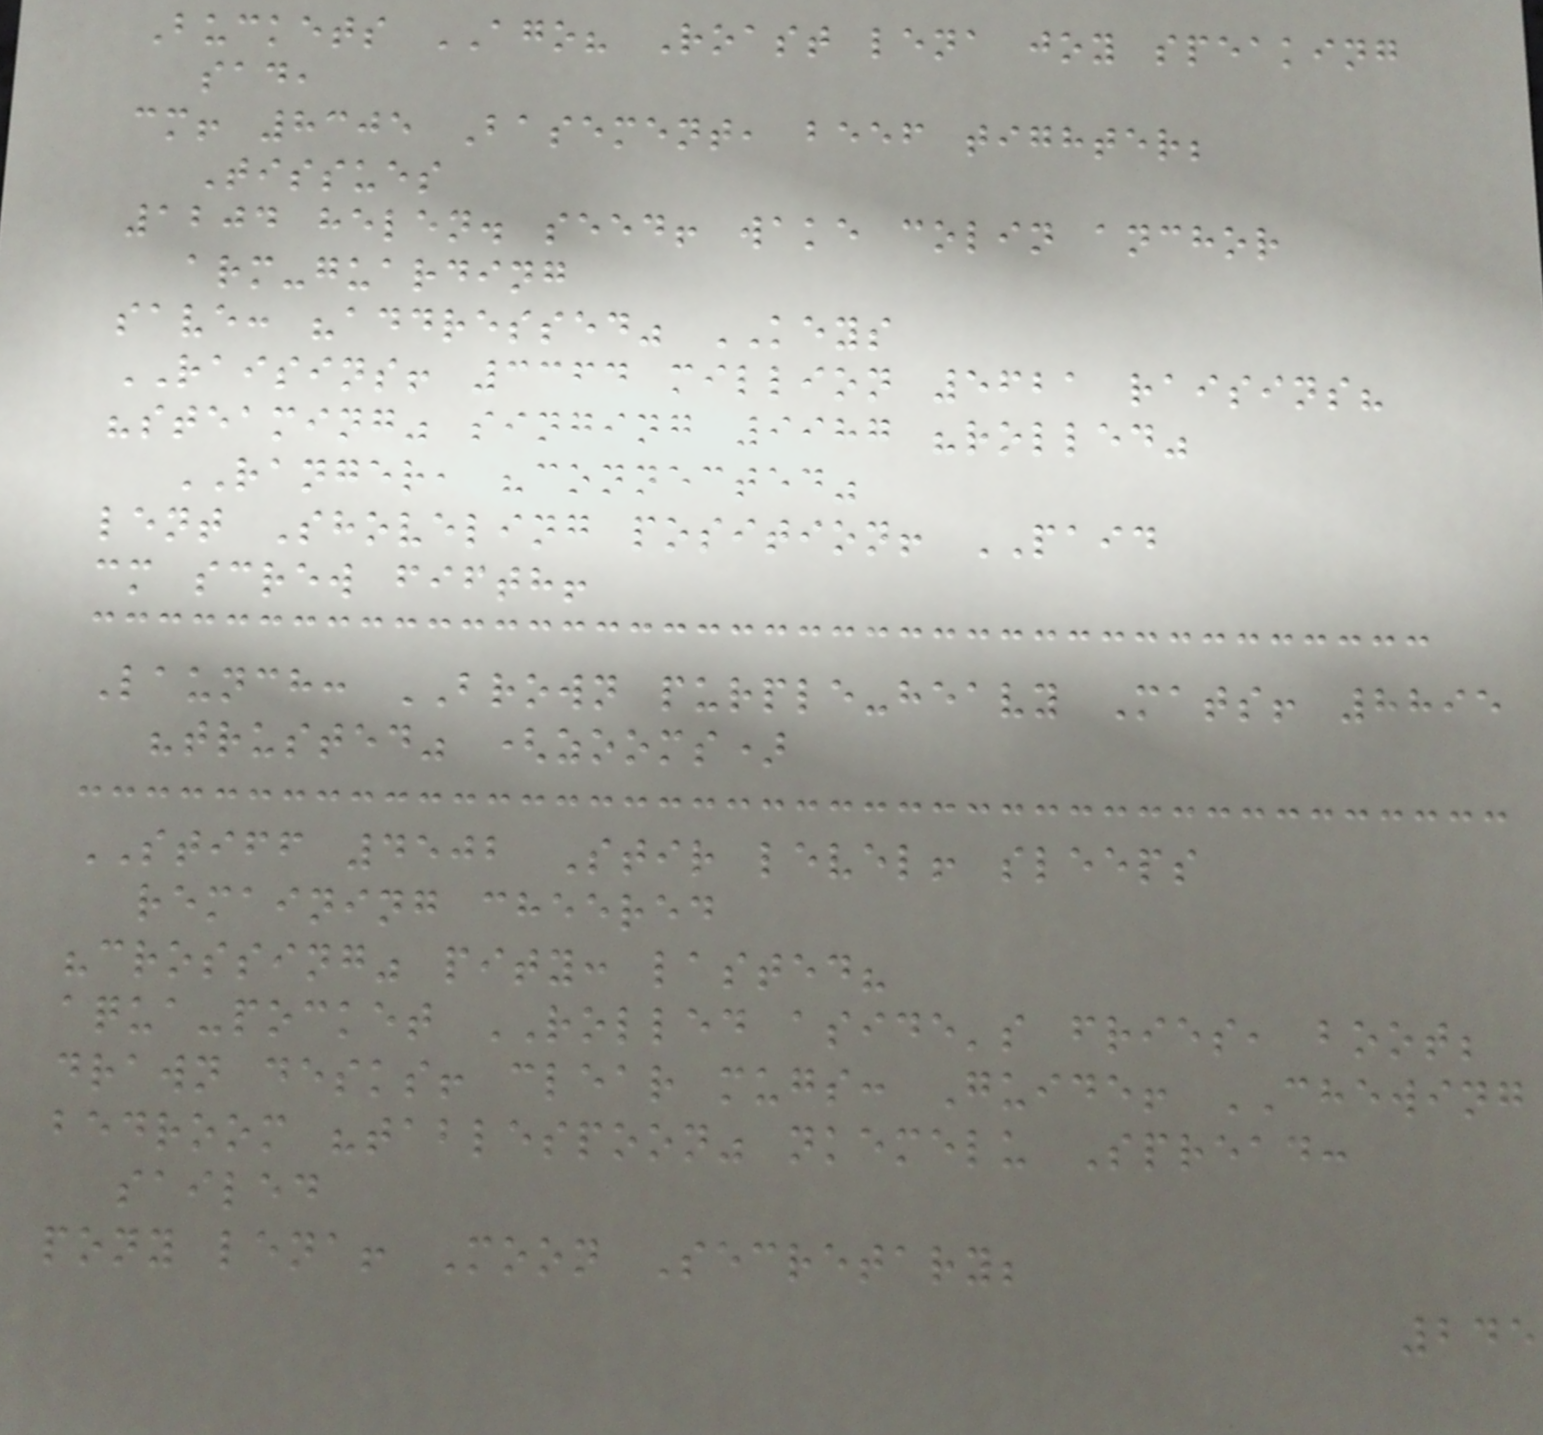Buckets AGO? Roast lena joy speaking
sad,
cm! 8305 Basement, beef tighter;
Tissues
1204 helen. seed! wake colin anchor
arm-guarding
save: "addressed" KEYS
RAISINS! 3364 million 5621 raisins?
"steaming" singing 9987 "rolled"
RANGER, "connected"
lent Shoveling position! PAID
cm screw fifth!
Launch: BROWN purple-heavy Mats! 8895
"trusted" (zooms)
STIFF 4502 Stir level! sleeps
remaining cheered
"crossing" pity: lasted?
aqua-pocket ROLLED aside's fries, boot;
drawn desks! clear mugs: Guide! CHEWING
bedroom "tablespoon" nkemelu Spread:
sailed
pony lena! Moon Secretary;
245
